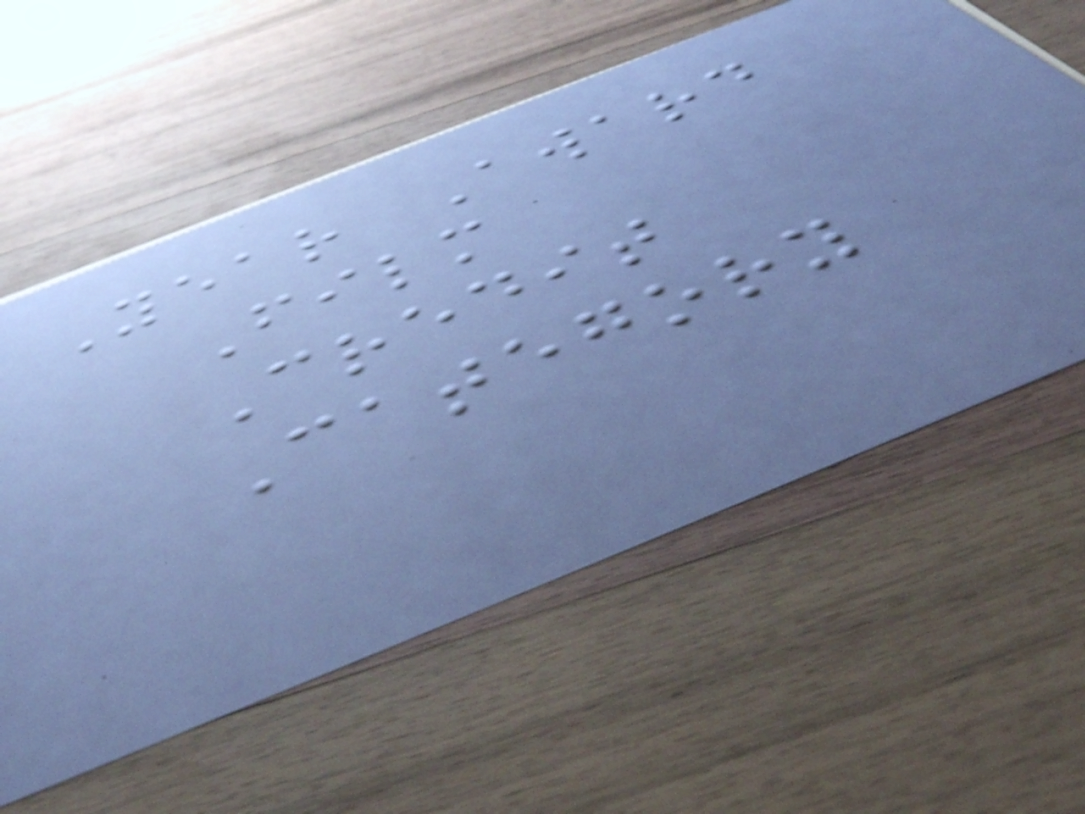Year Award
Film
Credit
Category
